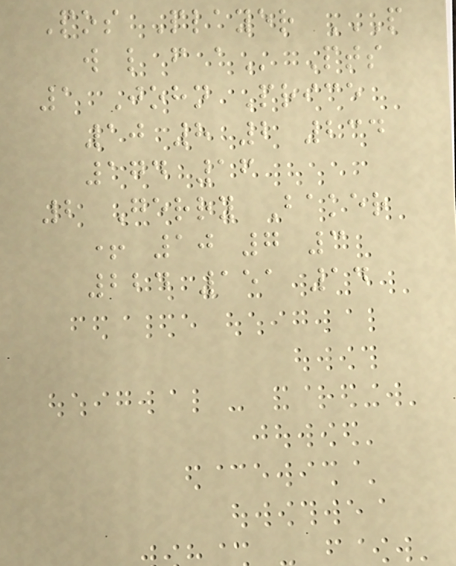Pos Player P
W L F A Pts
1 John Price
10 8 2 234
174 16
2 Gerry Baker
+ 10 7 3
224 151 14
